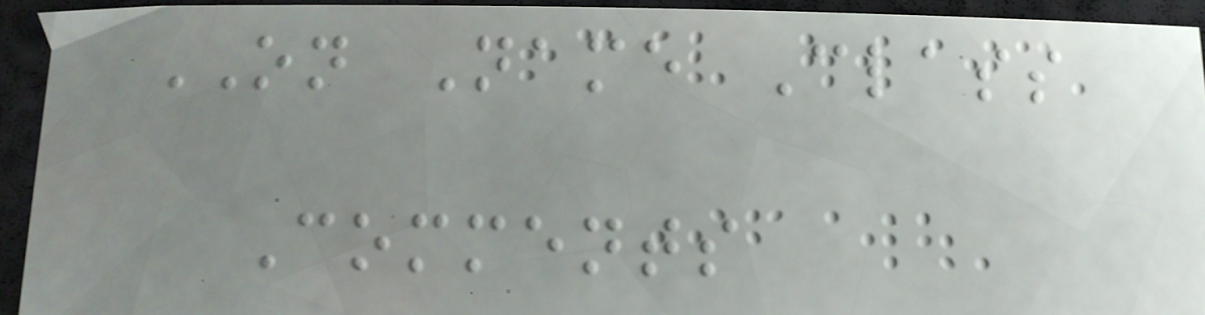ON Name Class
Comments
